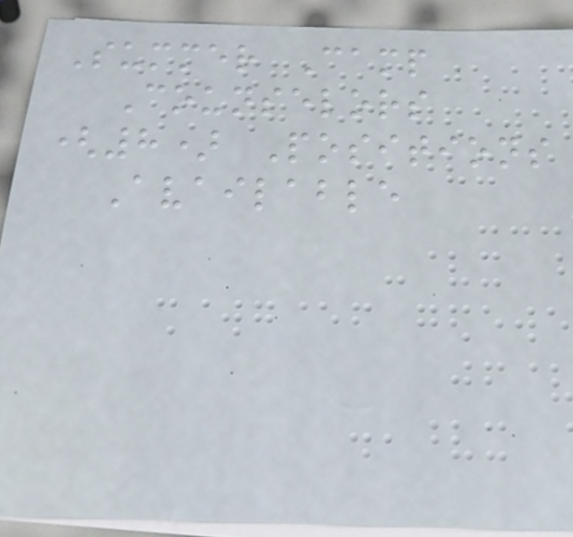Summer Camp
Counselors
(8) Positions
Available
